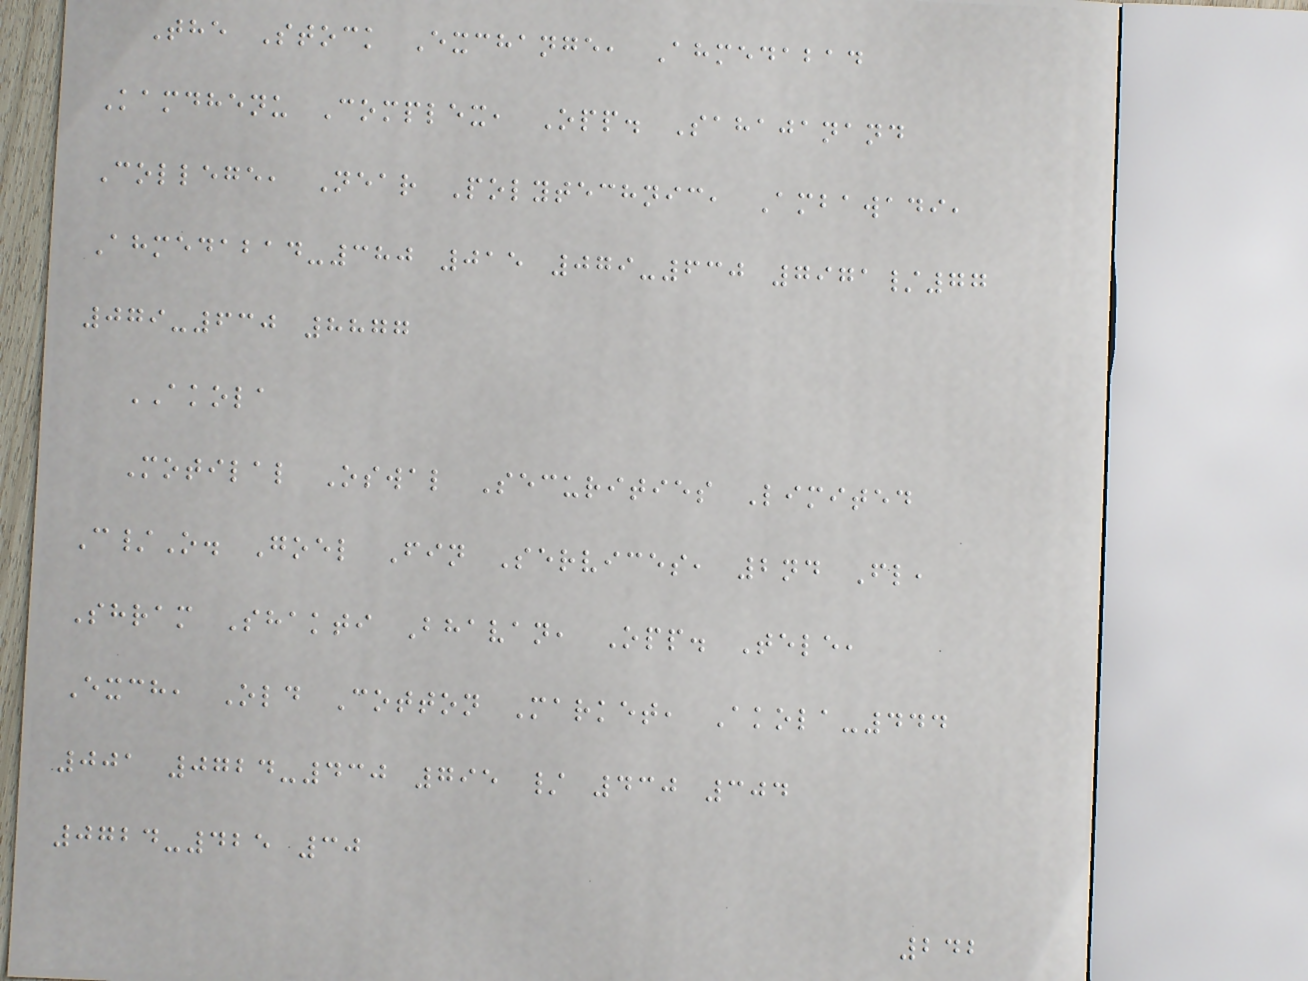The Stock Exchange, Ahmedabad
Kamdhenu Complex, Opp. Sahajanand
College, Near Polytechnic, Ambawadi,
Ahmedabad-380 015 079-630 7971/77
079-630 8877
AKOLA
Motilal Oswal Securities Limited
C/O. Goel Fin Services, 2nd Fl,
Shram Shakti Bhavan, Opp. Tele,
Exch, Old Cotton Market, Akola-444
001 0724-430 795 / 430 304
0724-425 30
242
